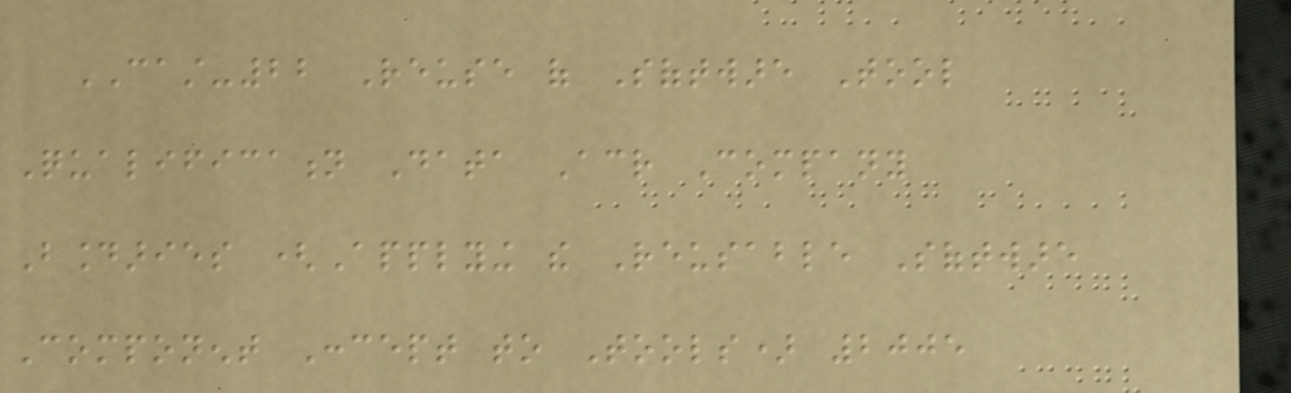CAST-22 Reuse of Software Tool
Qualification Data Across Company
Boundaries (Applying the Reusable Software
Component Concept to Tools) 2005
